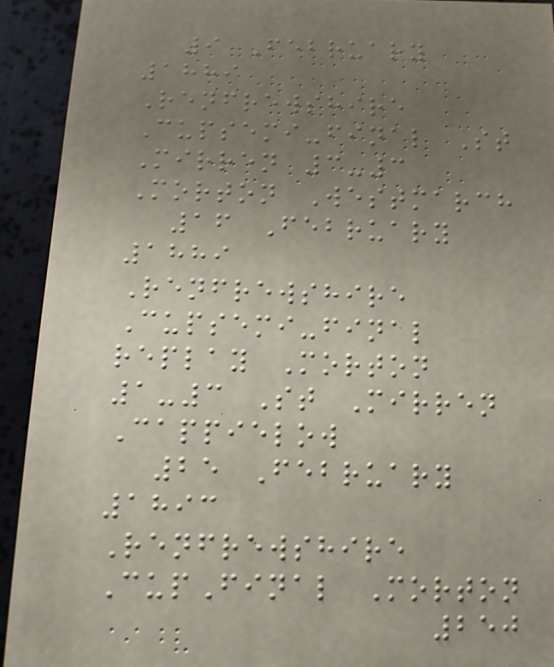9 February
1889
Renfrewshire
Cupsemi-final St
Mirren 3-3
Morton Westmarch
16 February
1889
Renfrewshire
Cupsemi-final
replay Morton
1-3 St Mirren
Cappielow
25 February
1893
Renfrewshire
CupFinal Morton
250
